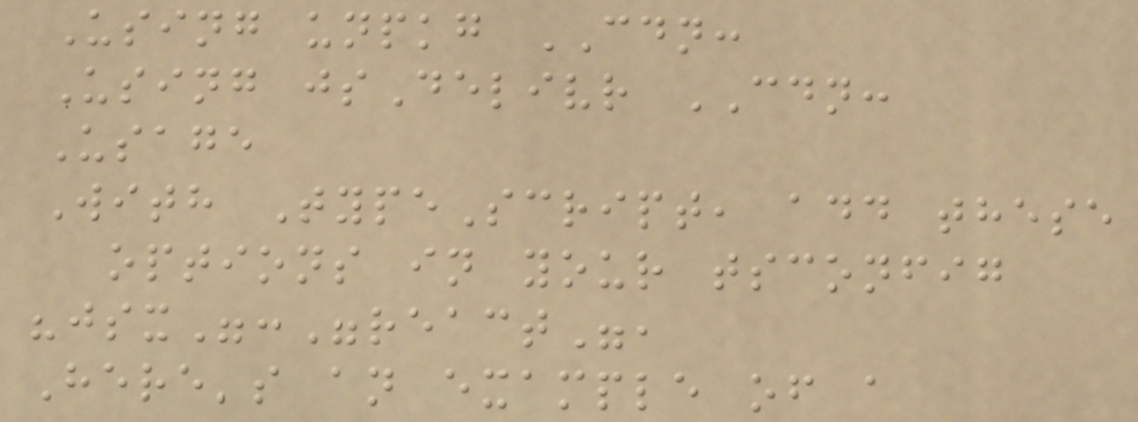Using unpkg CDN:
Using jsDelivr CDN:
Usage
With TypeScript, add these
options in your tsconfig
"jsx":"react",
Here's an example of a
